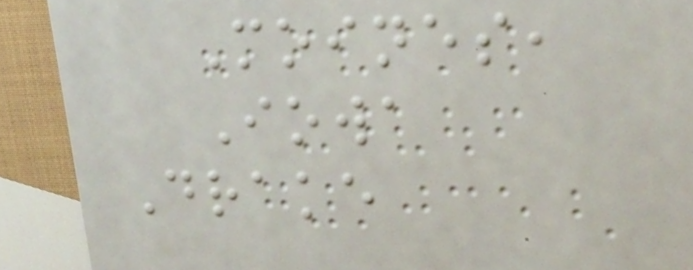Moines,
Iowa
Drake
